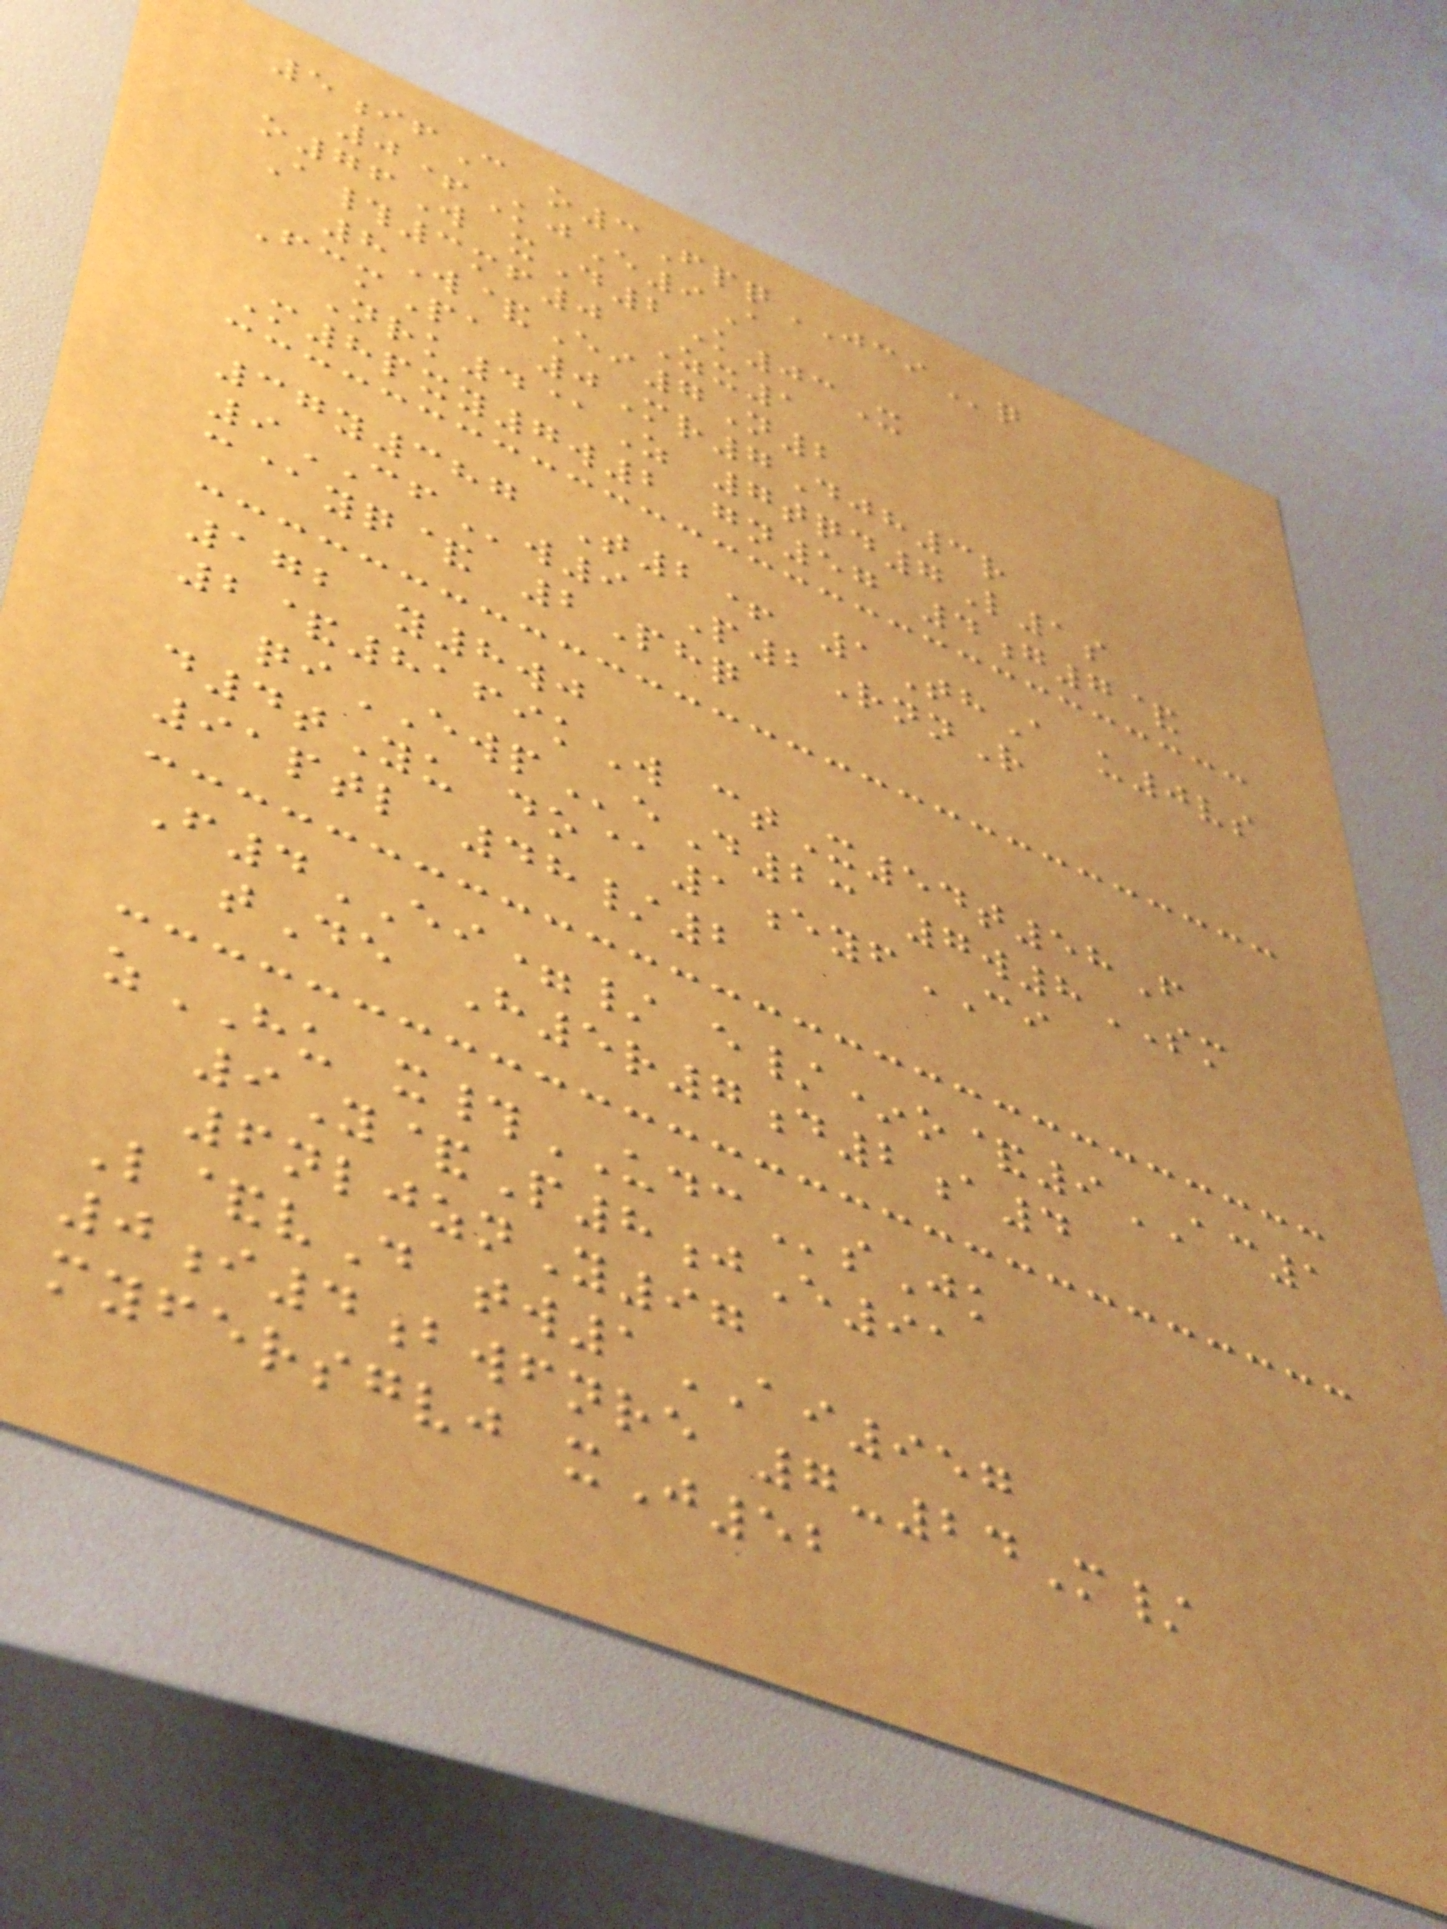5ifC o3FpqJCIq
0+KjE9A
o76W xD2K03X
A#3mf0 Zx1
8W&Ei7N2
FcmPa 0Mr7Djh3r
Nrk4@Z 7tqd7L1s
M8pxy7w2 gn57 4g7&
37y387 T2+ 1ThA u0vs
9CFw9 P2RnnR
c@yq& 2Phq
172 y8wj
2&8169kW ctX54t58F
qiEWPeD23 7w8SM
d4tYu do@1eyfCI
91ptl 48/2
F4EI=/ e/*o&9AC1
tDe H5r7d2a4
zHU x#UDCsJk
9Y&P8jE91
6nljznY97
L&vD tw1AI957
0i4bwfnre 7-24M/
myfersgvj xJ52
